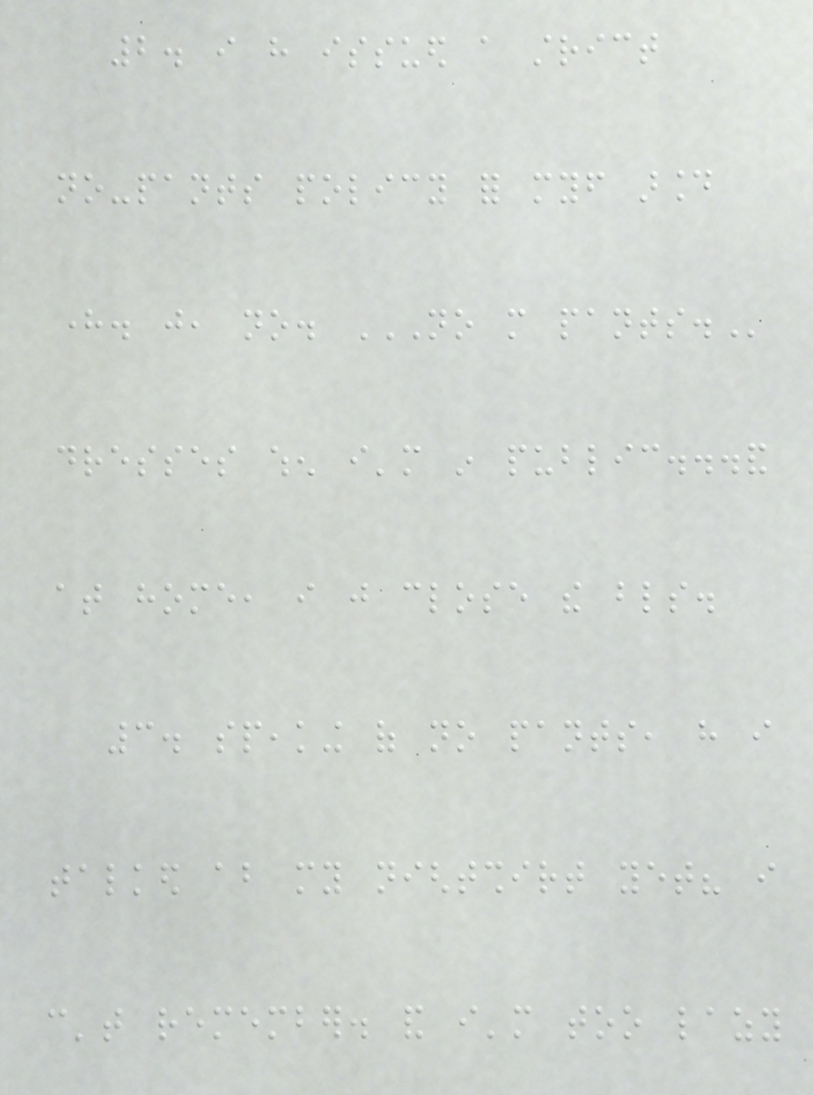2. i have issued a strict
no-pants policy for myself around
here. just, no. NO MORE PANTS.
dresses when i'm in public...and
at home, i just close the blinds.
3. speaking of no pants, have i
talked about my nightshirt yet? i
can't remember. and i'm too lazy
